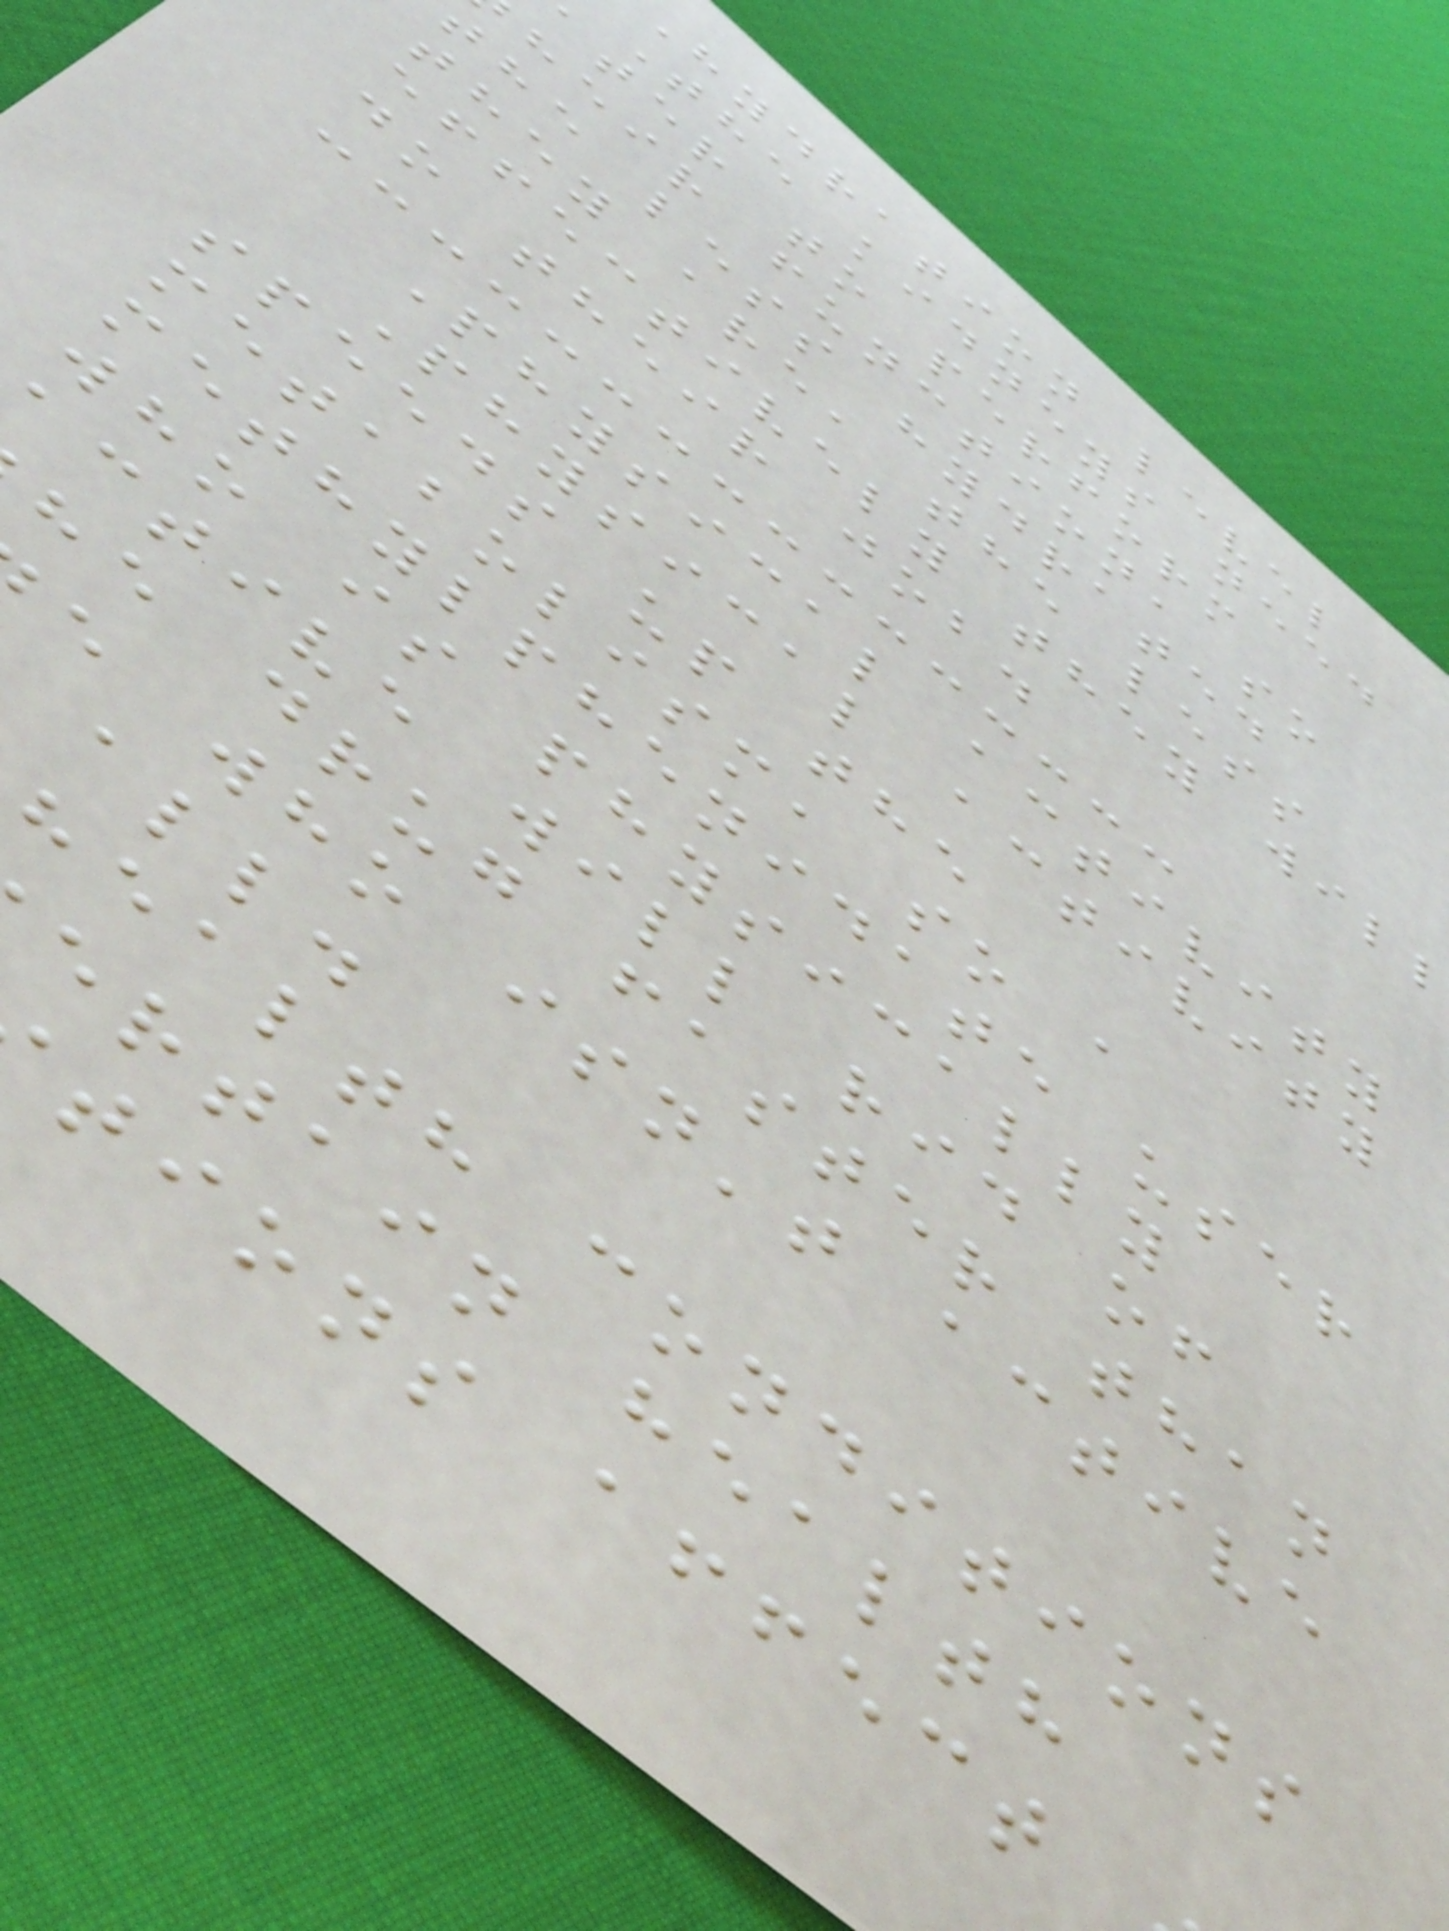hydration level
The kidneys need
ater to perform
heir function, so
the less hydrated
they are, the less
effectively they will
do their job.
Physical activity
Physical activity
speeds up the
metabolism, so a
methylphenidate user
who is physically
ctive will rid of
he drug faster than
e who isn't active
all.
health conditions
ertain health
tions affect
